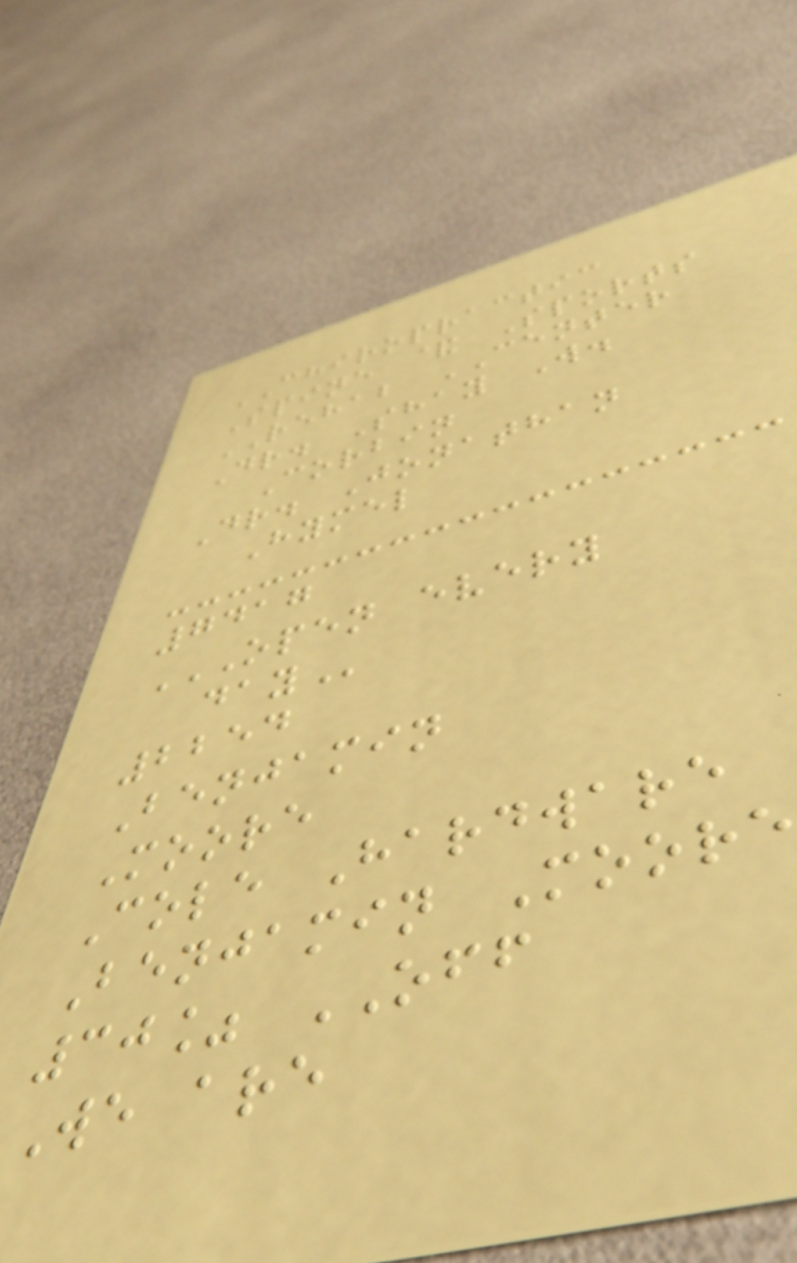CHIROPRACTIC
Spine & Sports
REHAB CENTER
Dr. Shay W.
Corbin
Dr. Jonathan
Hymel
7417
OPEN EVERY
DAY
2254
Benjamin
Moore
Cole Hardware
Benjamin Moore
30% OFF
We are
